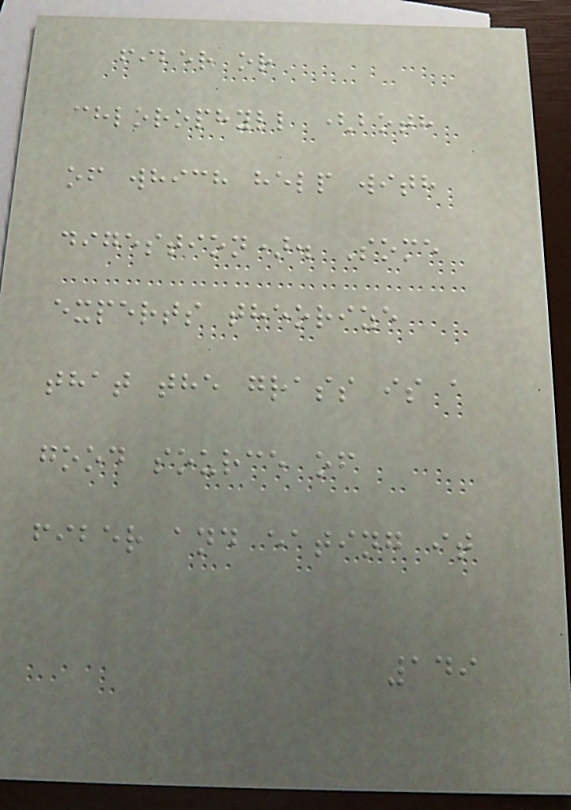fiber or
chlorophyll (both
of which help with
digestion). Some
experts theorize
that the grass is a
good source of
fiber and eating it
149
